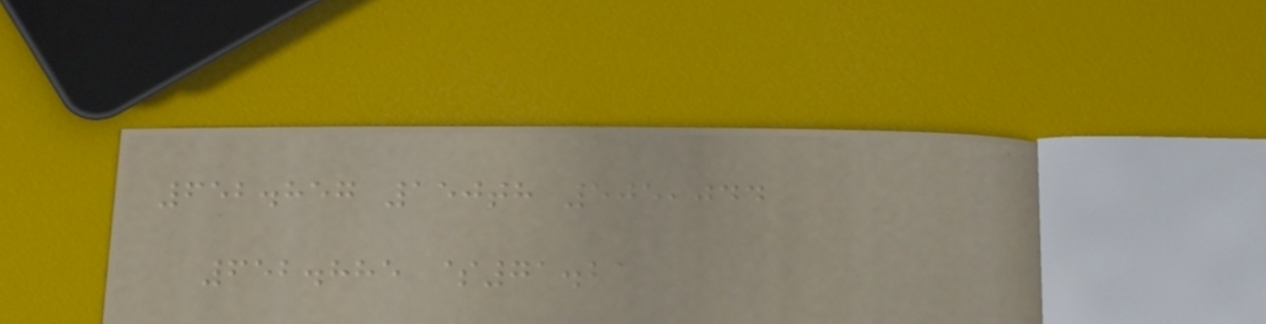652.857 150th 505,044
652.885 $71.21
